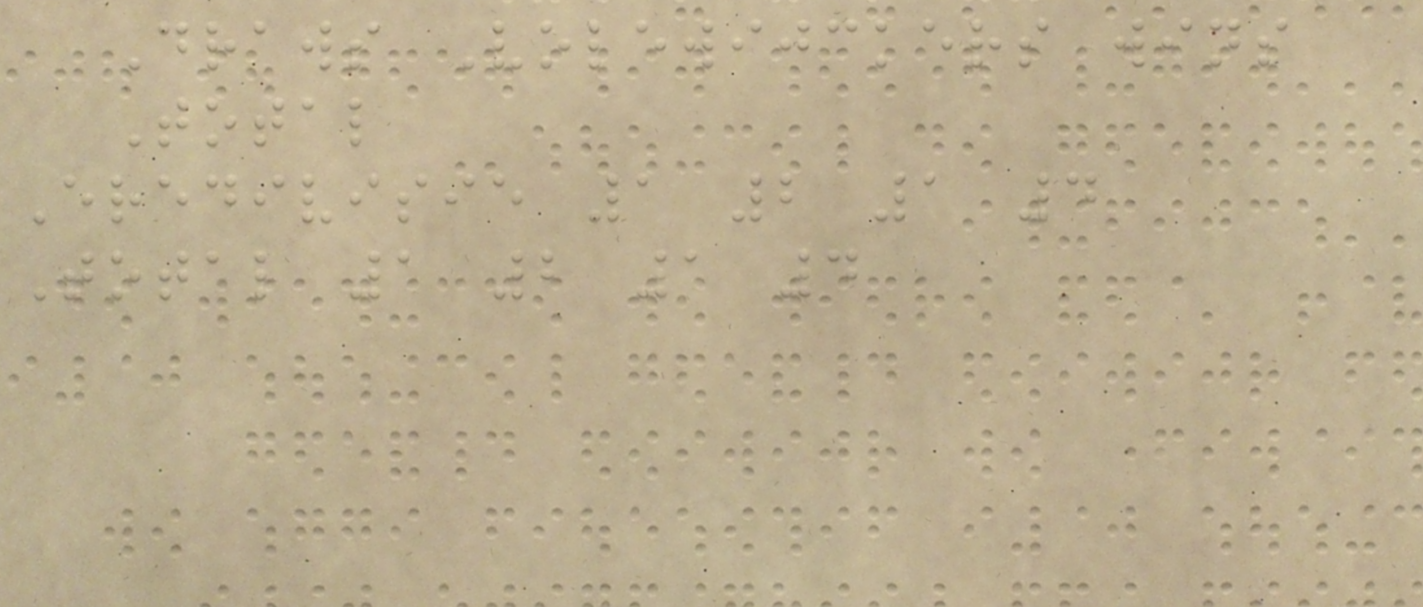Draws Volewijckers wins
Total
Eredivisie 1 2 1 4
Total 1 2 1 4
